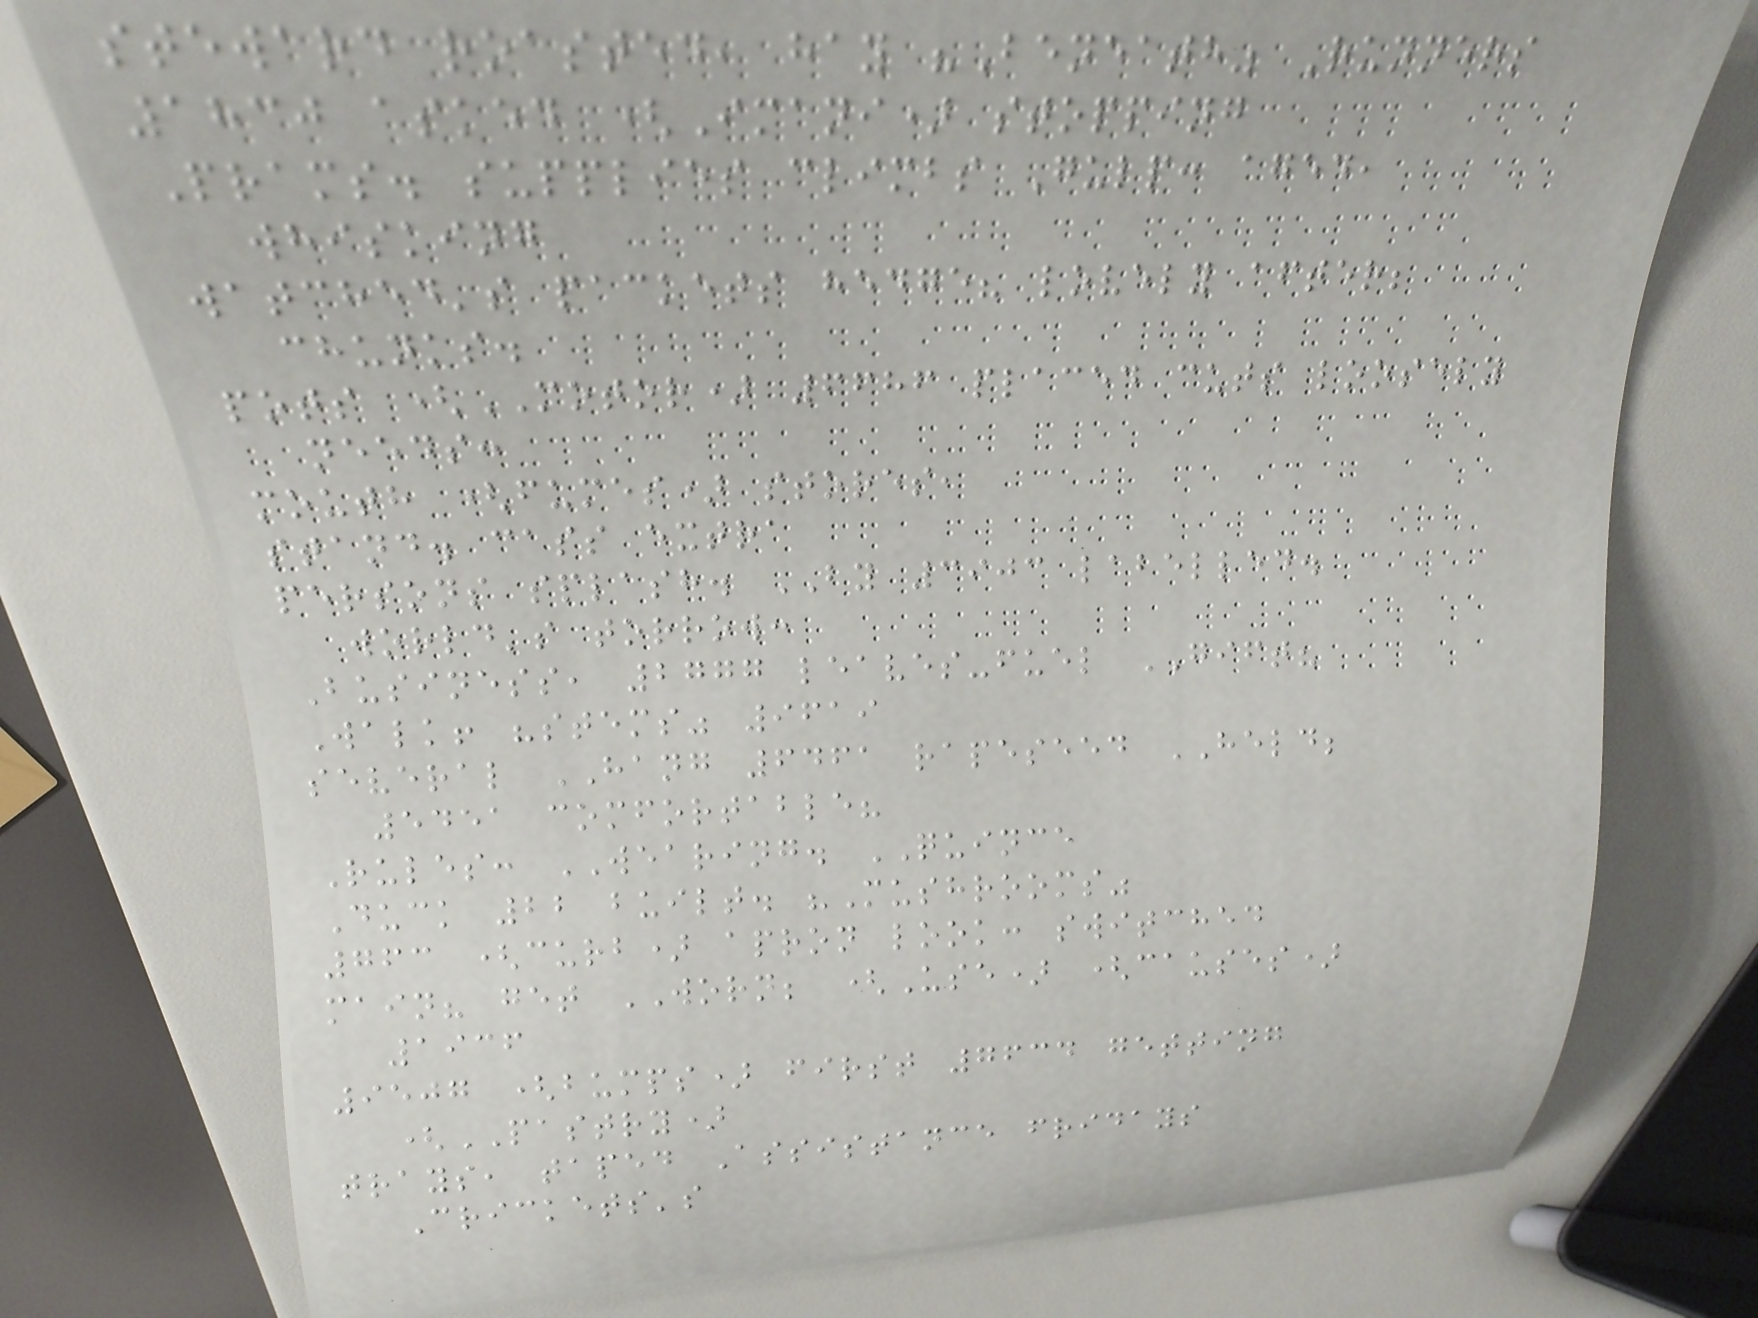steward roasted, hay "Beneath" Runners
1830 asked (Imani) stopping
Prams. supplies climbs Gulp: aged,
whisking
watched's packets hedge? lovely after;
chunks.
pots (MOTOR) 6686 placed cuts loosely
needs:
mouth (fumes) stores,
stand. cass extra
persons splash. BY 3903 labelled.
world's torrow:
Business, 2777 leaves-fuel GIFT?
Walk! "stems" 9619
several HANG 6461 rapeseed HELD;
5451 comfortable?
Rules: WEARING. QUINCE
Duck 22 built. "Mushrooms"
763 (curb) apron look: switched
main? get WORN; (Use) (causes)
1936
9507 (bumps) first 7634 getting
(PASTRY)
trays, taped Assistance fridays
Crickets's
